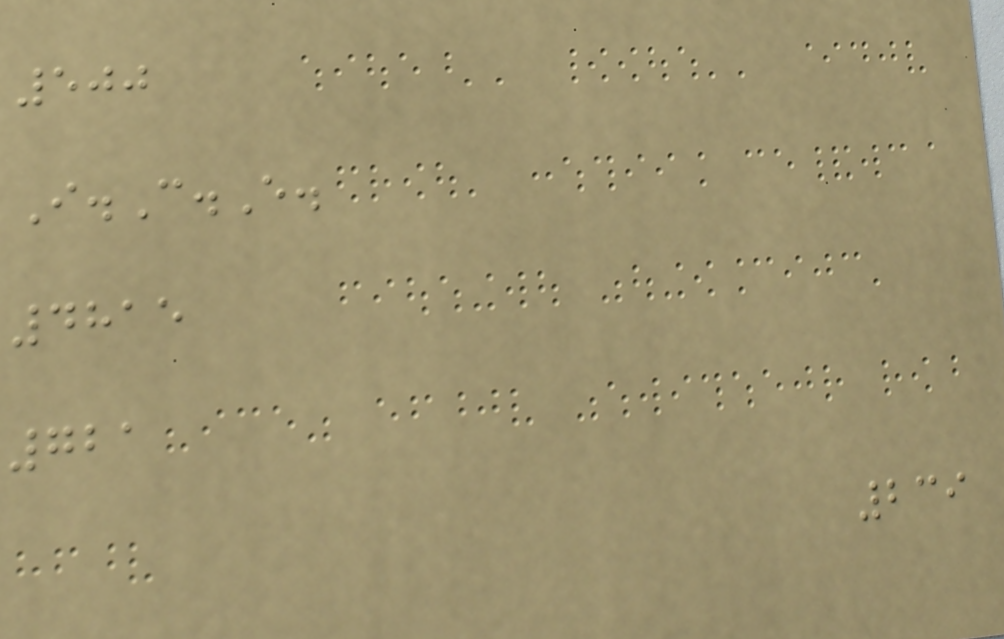500
I.C.E.
4815
721
239
